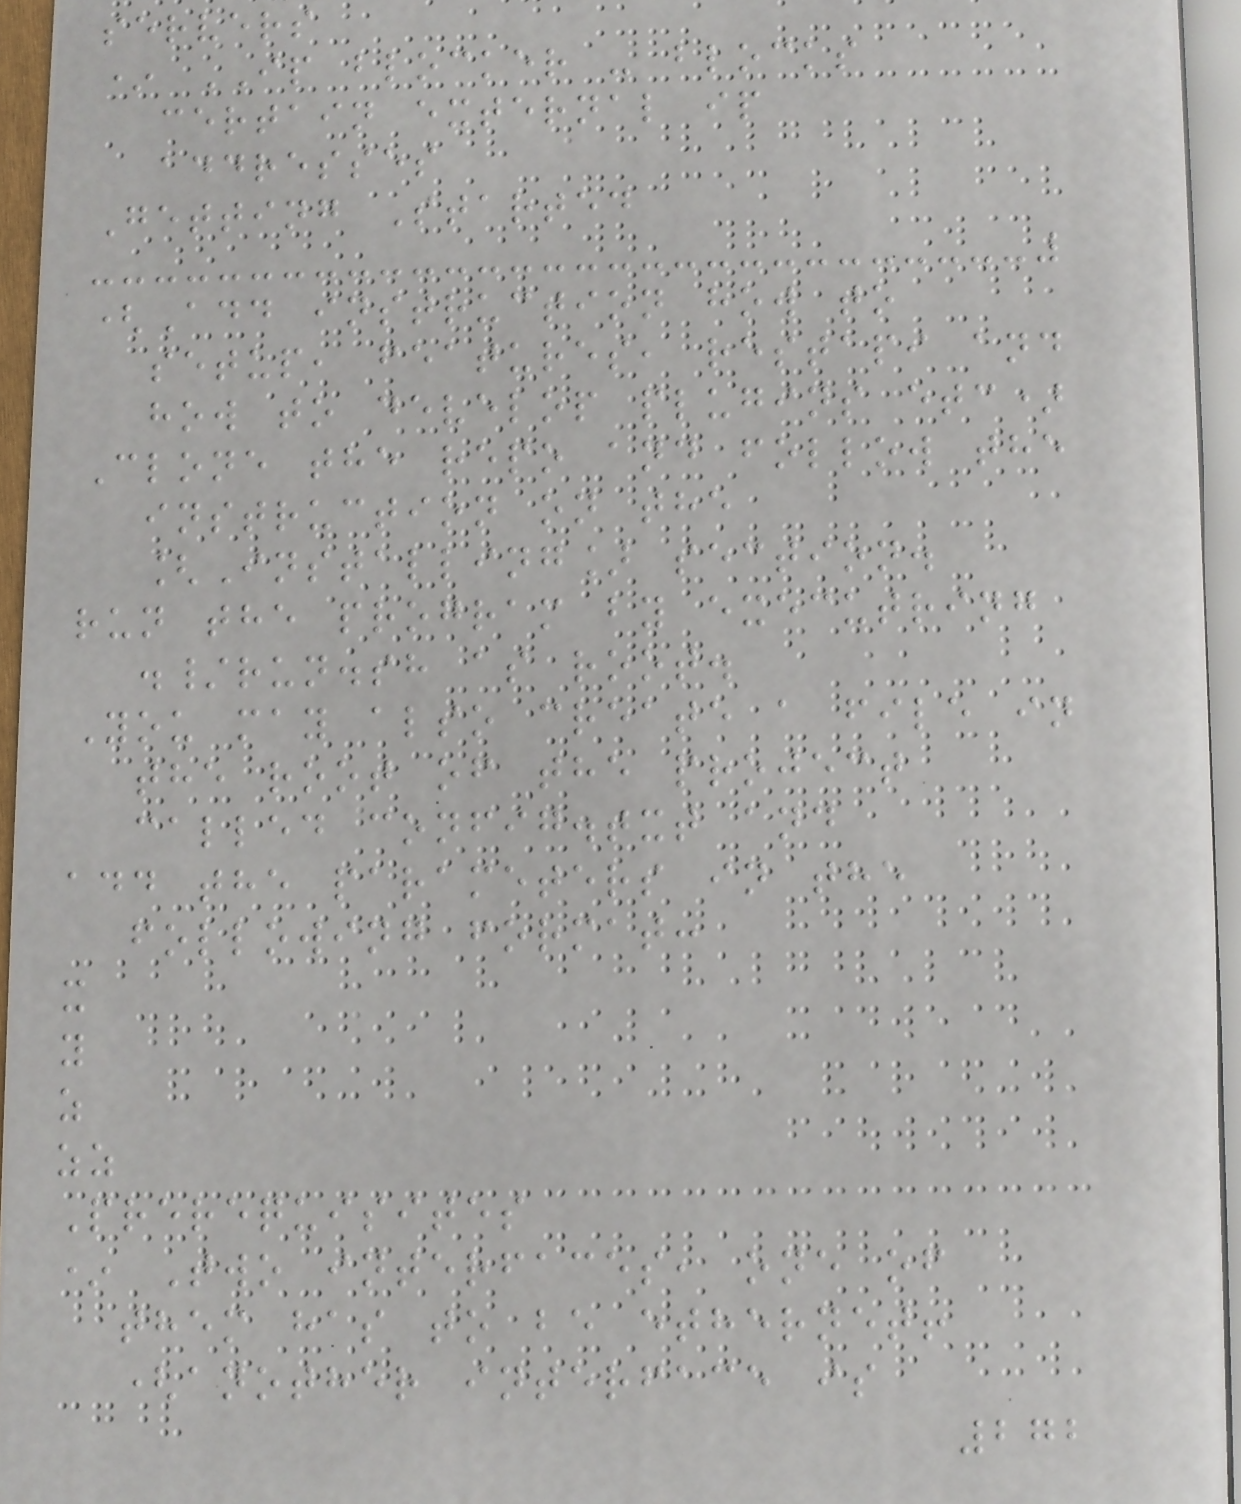servers
* IP blocker - blocks
certain external ip
addresses
Getting Started
(Add instruction how to
setup, features, restapi and
how to develop plugins etc)
Clone the repo and follow the
instruction on the
[Installing] section.
run the program by executring
./run.sh as root.
You may also create a file in
the root of the project
called config.txt and
add the parameters in the
following format:
x
y
z
zz
Prerequisites
* Two interfaces, one of
them has to be ethernet!
(another interface is
272
